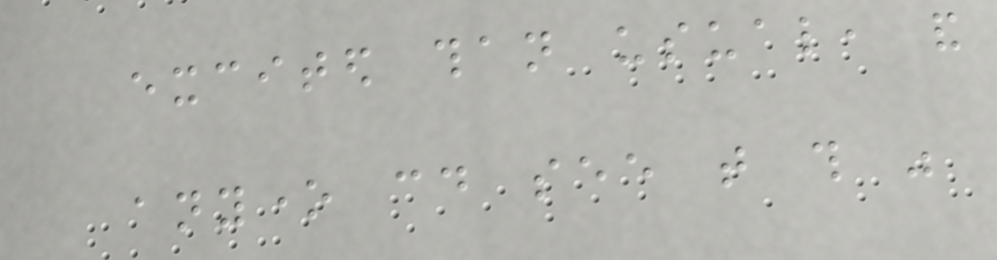excited than usual, and
anyone could see that this was
